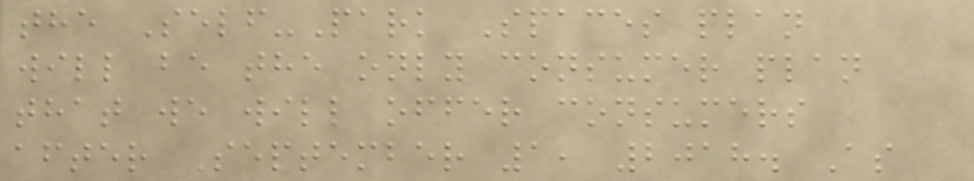the Self-Park Spaces plan
will be the only consumer plan
that we will offer consumers
after September 1, 2018. As
